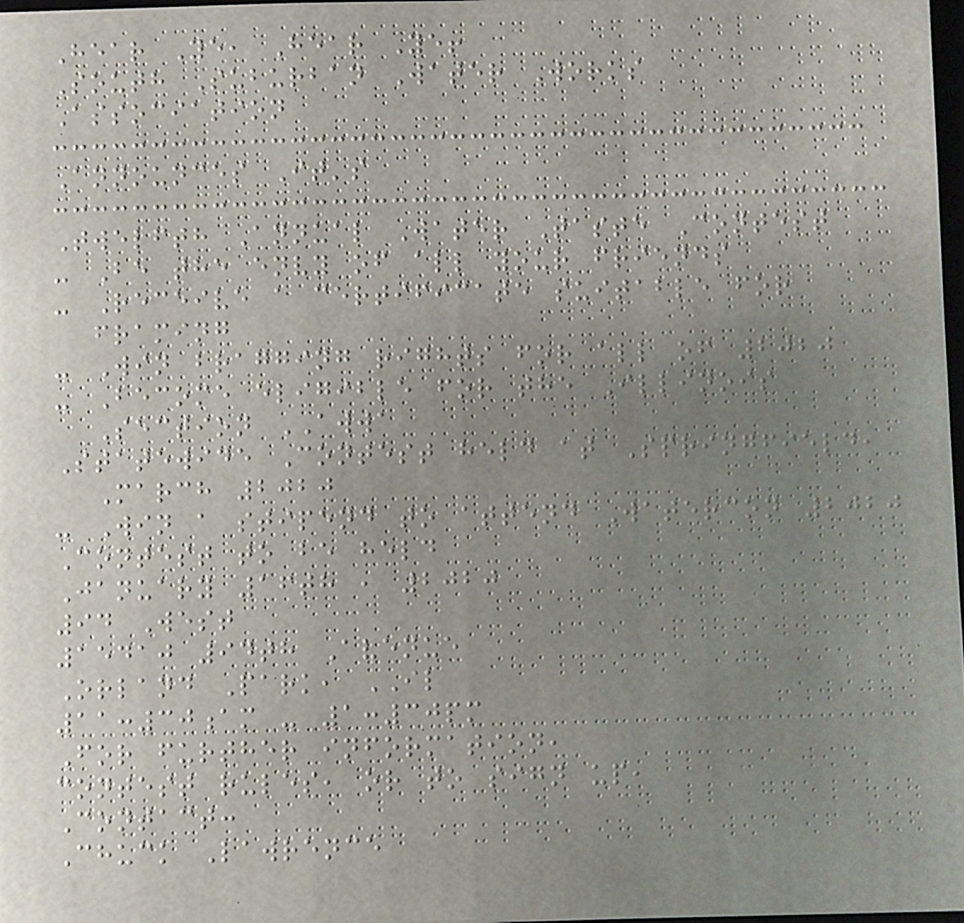Hear Ye, Hear Ye!
South Suburban Water Works
Association
Announces It's
Twelfth Annual Water Taste Contest
- Be the envy of all your friends
- Receive a certificate suitable for
framing
- Win bragging rights for all of 2020
- Become eligible for the Illinois
Section AWWA
Statewide Contest held at Springfield,
March 2020
- Win a stipend to attend Watercon 2020
Contest to be held
January 16th , 2020
94 West
15410 94th Avenue
Orland Park, IL
11:30am - 1:30pm
For further information,
contest rules, or to sign up,
Contact:
Chuck Lawrence
